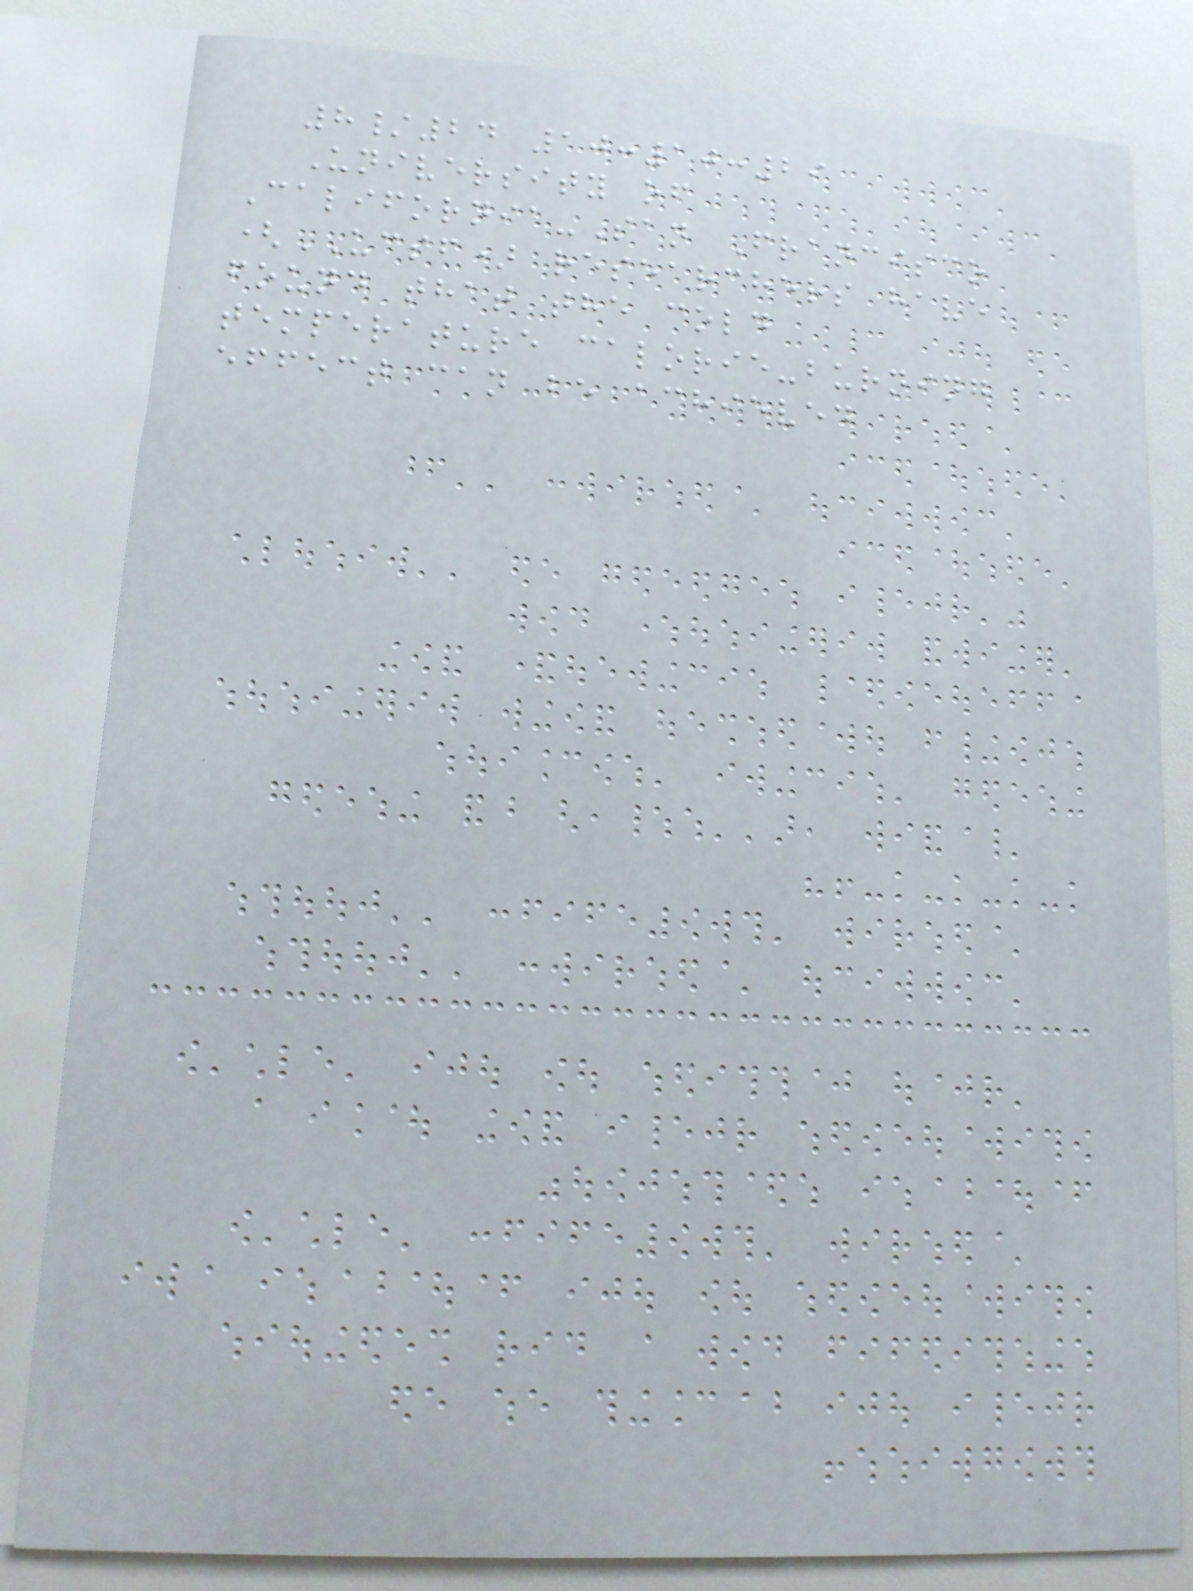8/24 10:10:29
University of
California-San Francisco
(UCSF) researchers have
found that the cold
temperature calorie-burning
effect can be achieved
